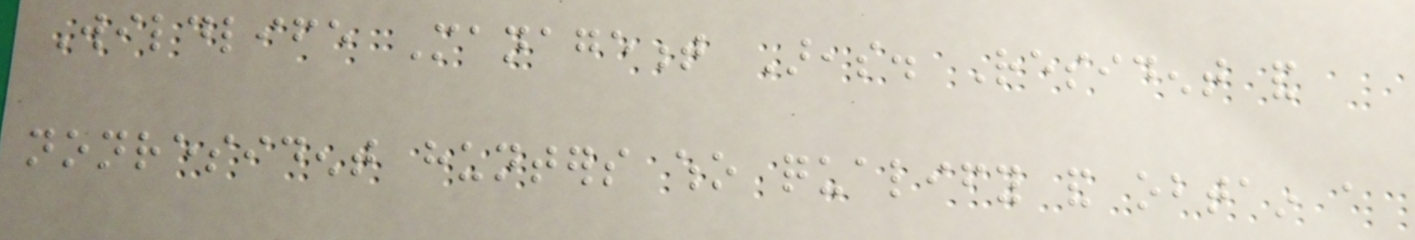Wildlife Management Areas. Resident and
nonresident hunters who qualify and obtain a
